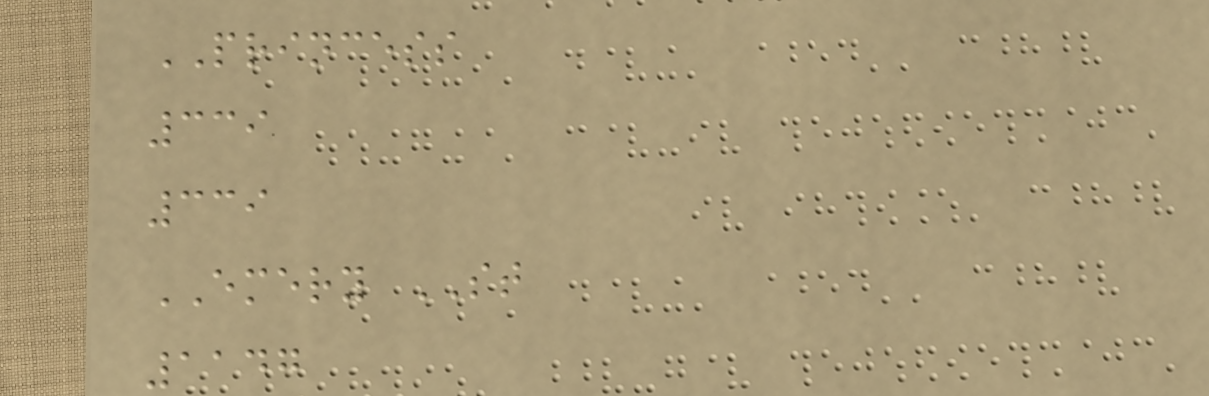PRINCESS
339
339
EMERY ST
1147
